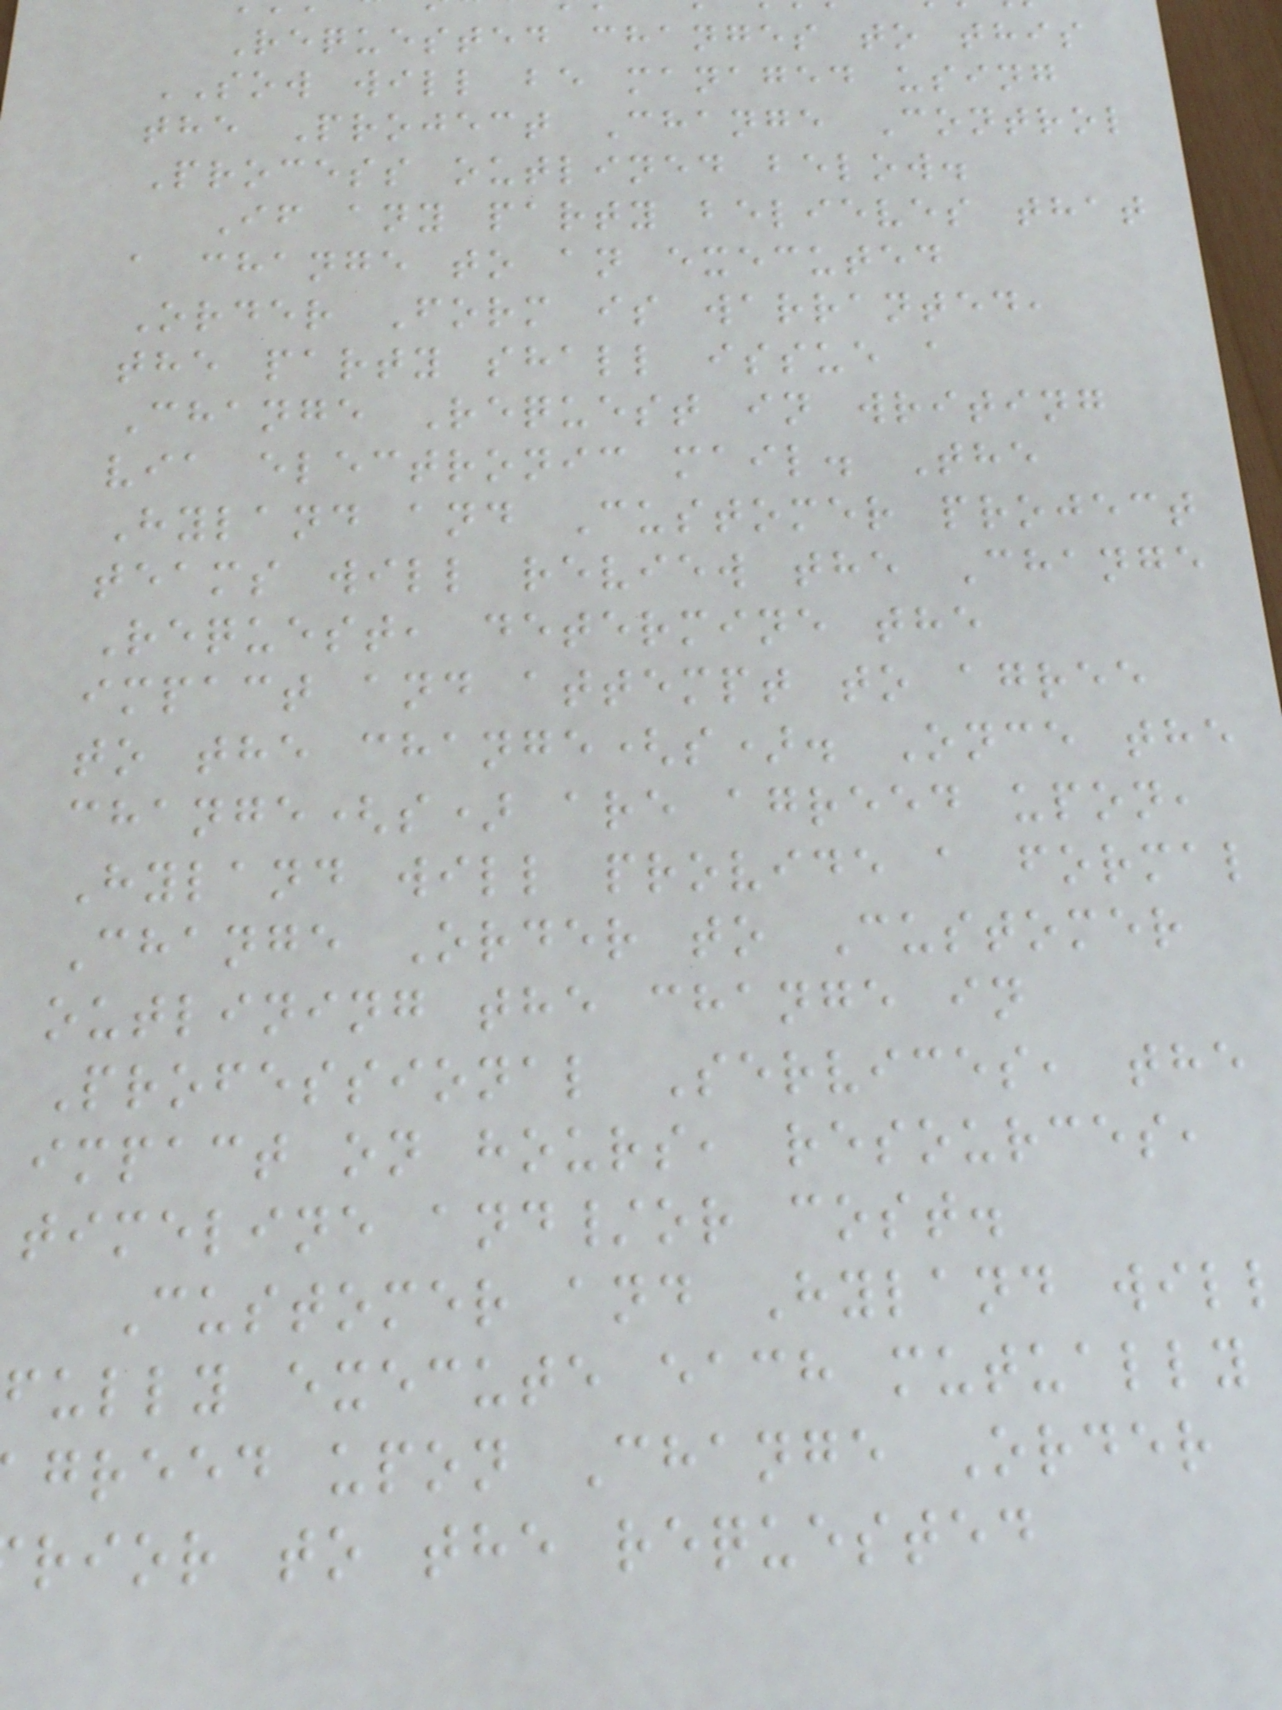Requested changes to this
SOW will be managed using
the Project Change Control
Process outlined below.
If any party believes that
a change to an executed
Order Form is warranted,
the party shall issue a
Change Request in writing
via electronic mail. The
Hyland and Customer project
teams will review the Change
Request, determine the
impact and attempt to agree
to the change(s). Once the
change(s) are agreed upon,
Hyland will provide a formal
Change Order to Customer
outlining the change in
Professional Services, the
impact on hours, resources,
timeline and/or cost.
Customer and Hyland will
fully execute each mutually
greed upon Change Order
rior to the requested
